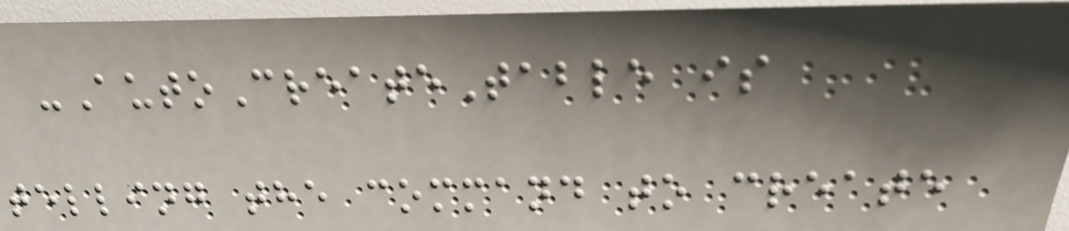-AutoCreateTable is
telling the command to create
